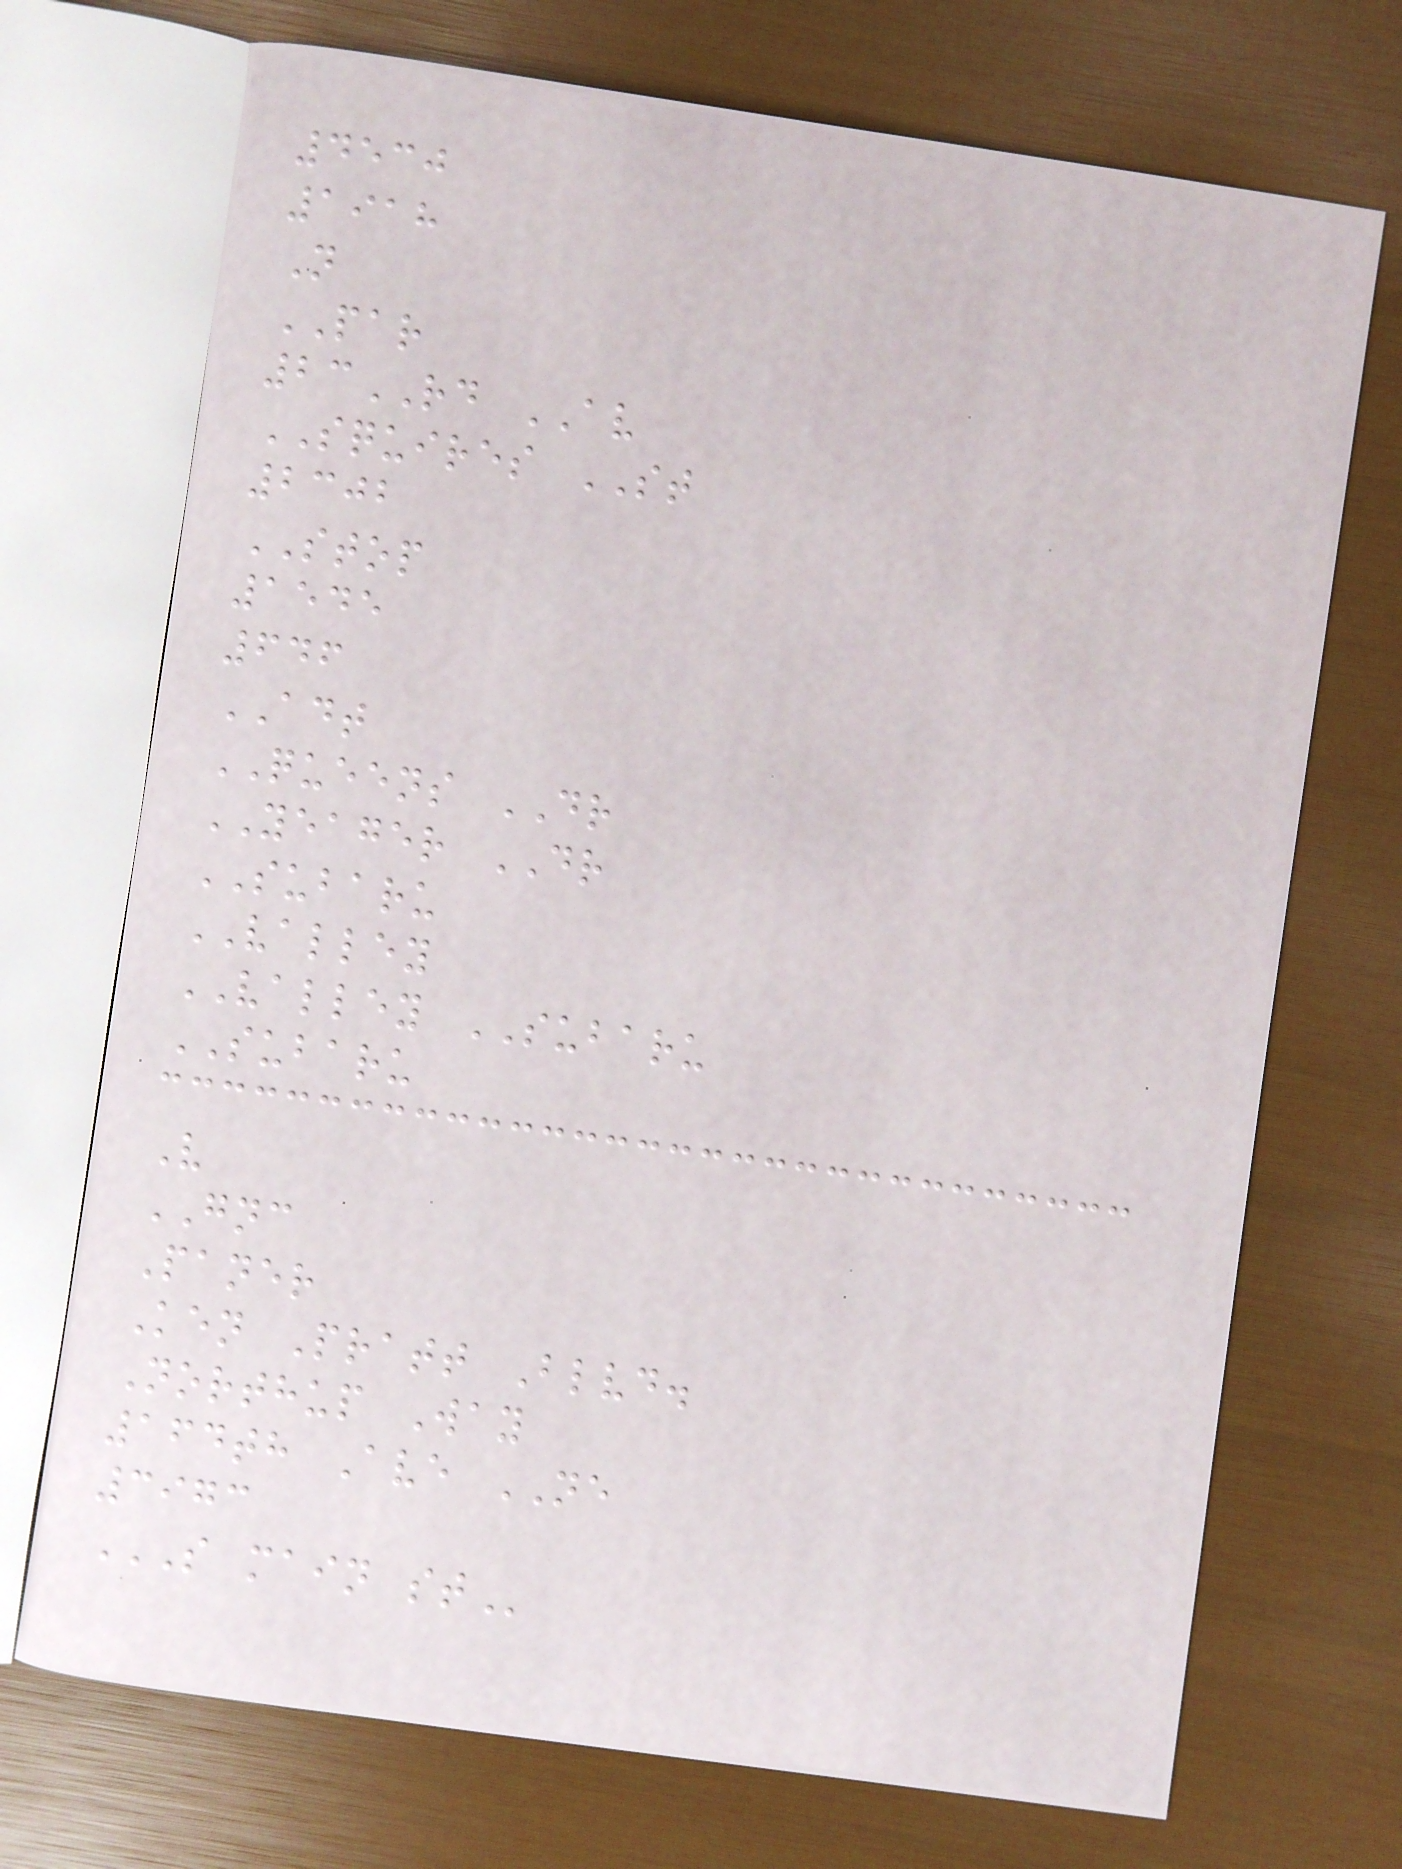4530
1918
N
PAR
23RD AV
SQUIRES ST
2302
STOP
1545
646
ADT
QUEENS DR
YEAGER DR
SUBARU
VALLEY
VALLEY SUBARU
SUBARU
V
GNC
Paner
Ken Pratt Blvd.
Northup Way
164th Ave NE
3973
S MAIN ST
